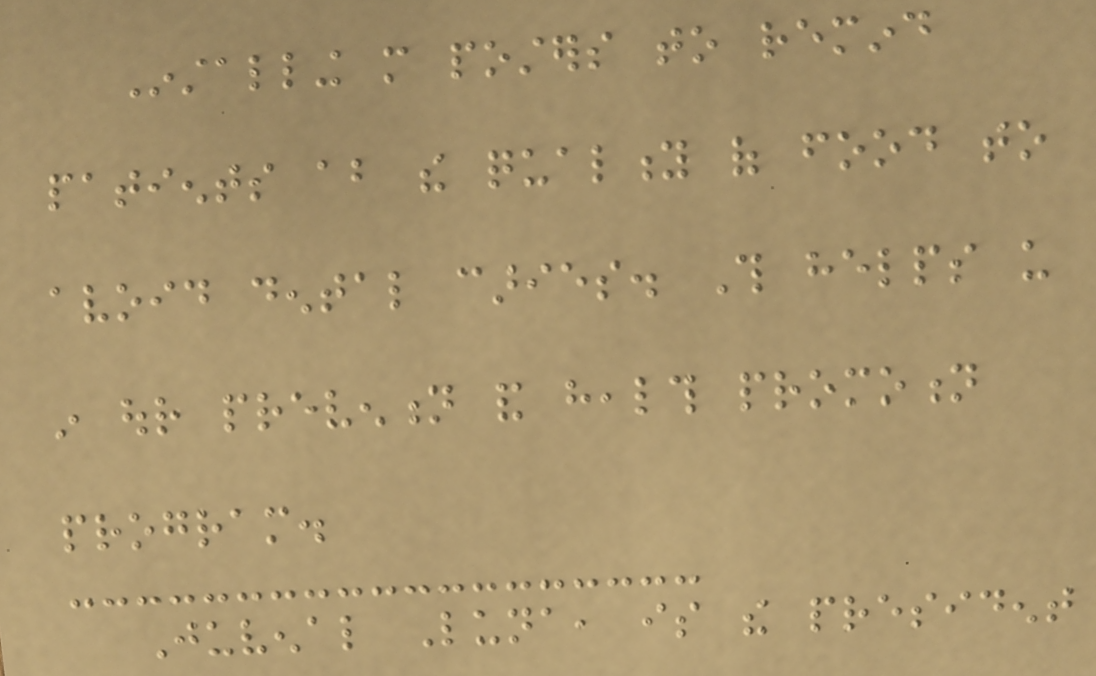Installing more posters to remind
patients about the quality of food to
avoid dental caries. This helps us
in our prevention and health promotion
program.
Juvenal Luna, is the president
